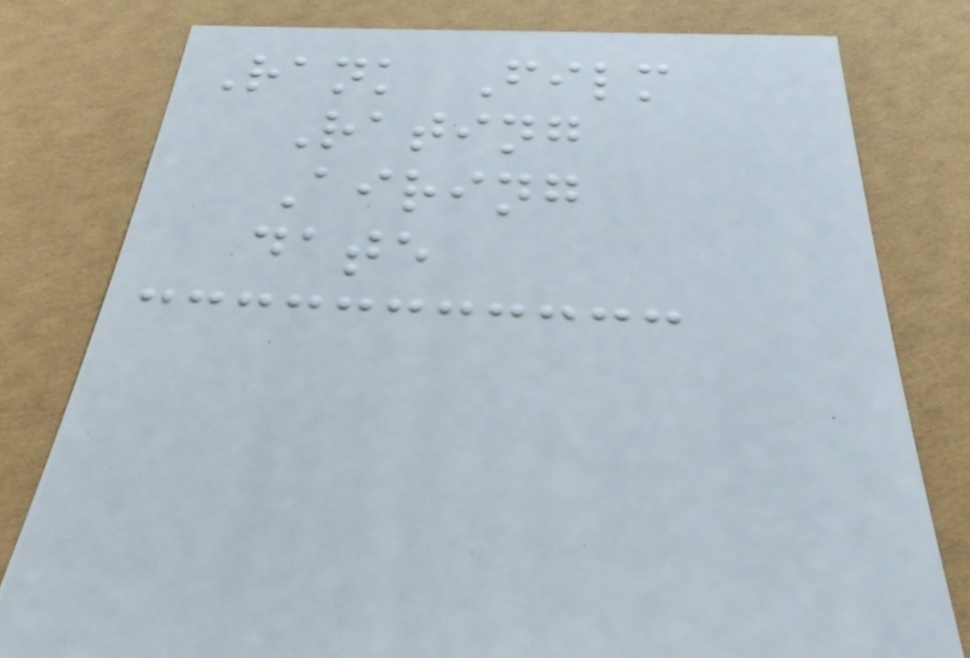Rank Film
Rating
Airing
date
